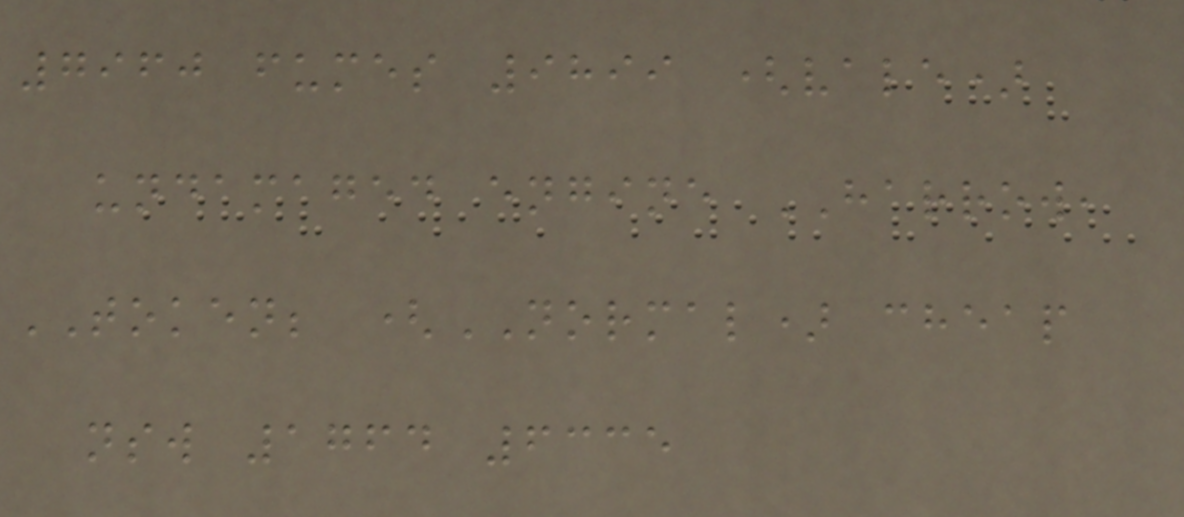7960 fumes 9899 (vale)
undamaged engine HARROW,
TOKEN; (NORMAL) cheap
nsw 1764 6335
